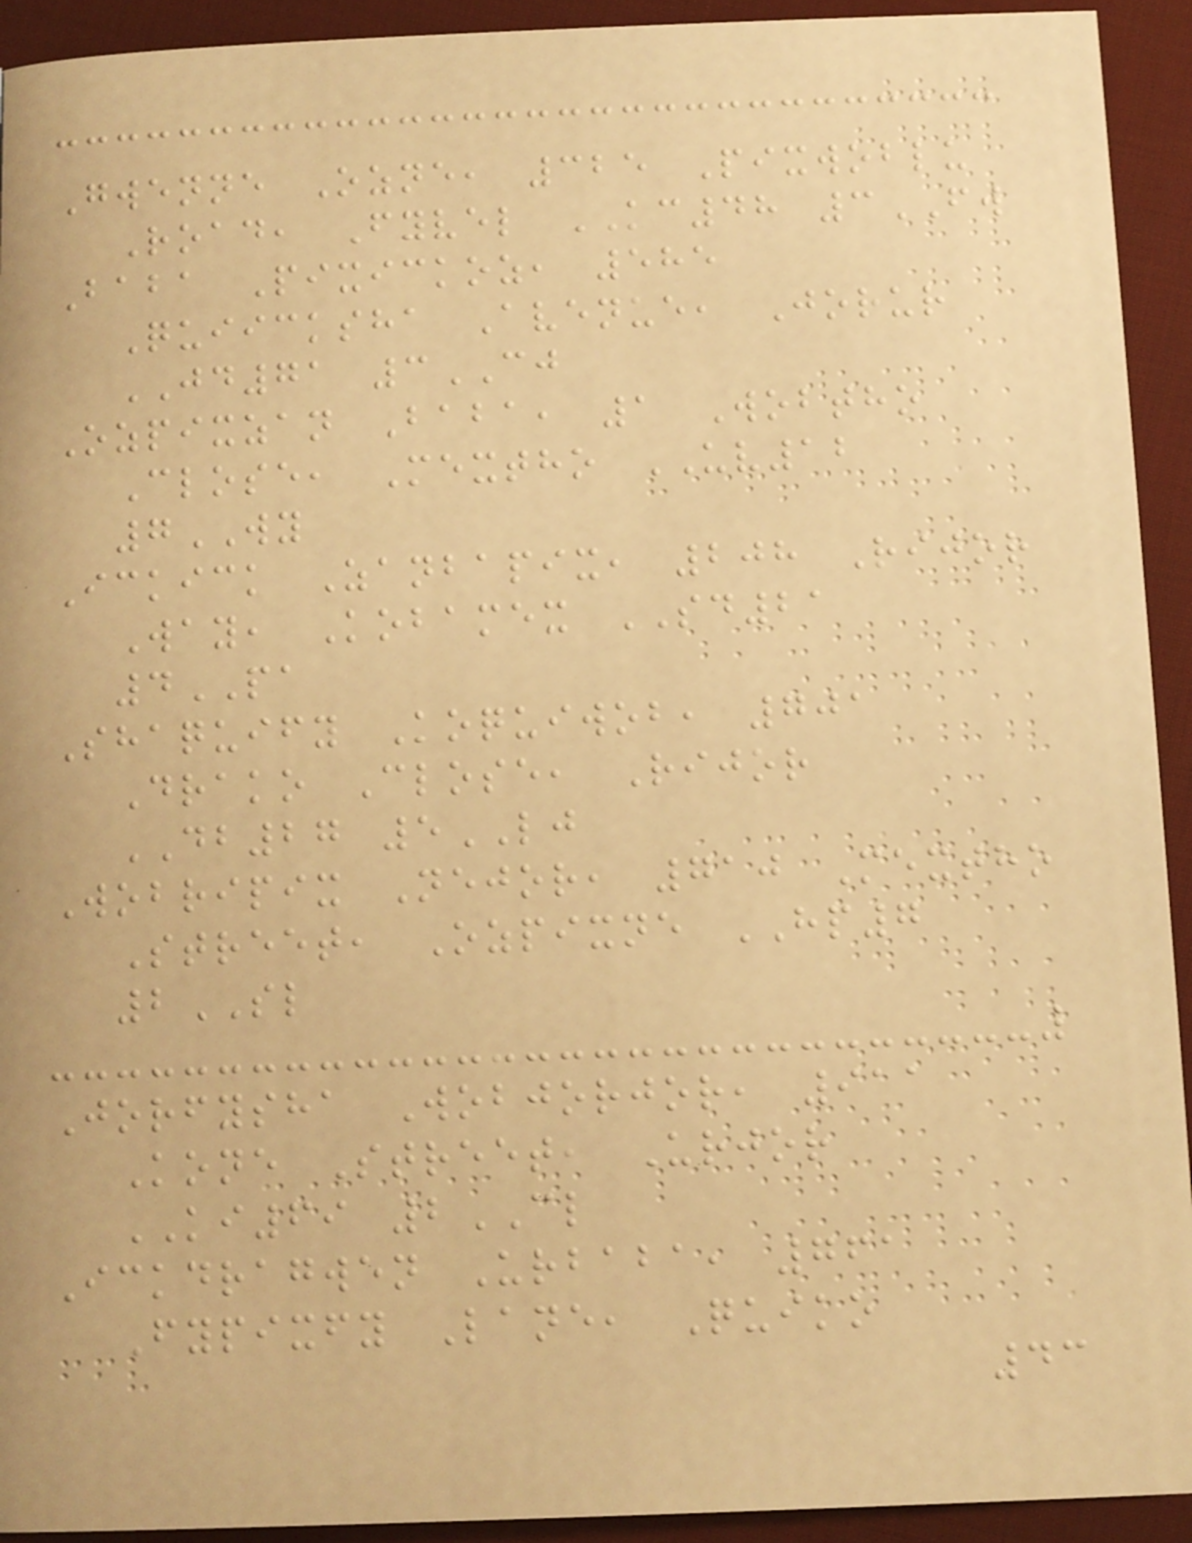Gwenne Ozne, 325 Pixwoblu
Road, Fyvel KC48 3FW
Baba Pixickoz, 585
Quiicksha Avenue, Jorur
JD71 3CJ
Ozpixzan Baba, 1 Wobtho
Close, Mextho UV12
7WY
Ickick Zanbapix, 208 Rijor
Way, Kobamex SD21
4PA
Shaquify Koquiwob, 701
Drako Close, Rijor
DB27 5LJ
Wobripix Nejor, 710 Mextho
Street, Ozpixne HP7
2SL
Jorfysha Wobjorjor, 911
Kone Street, Urjor
KI69 2CL
Ickdragwen Urbaba, 761
Fypixfy Lane, Quiko
43
